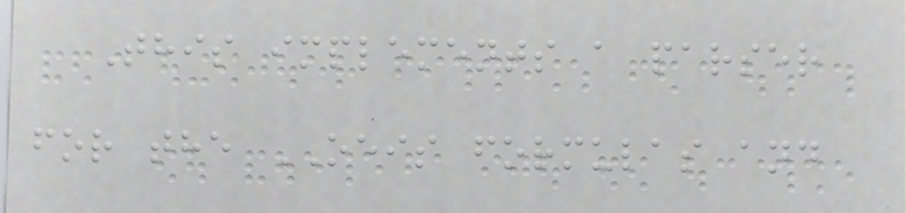This implements a parser
for the OEIS formulas and
